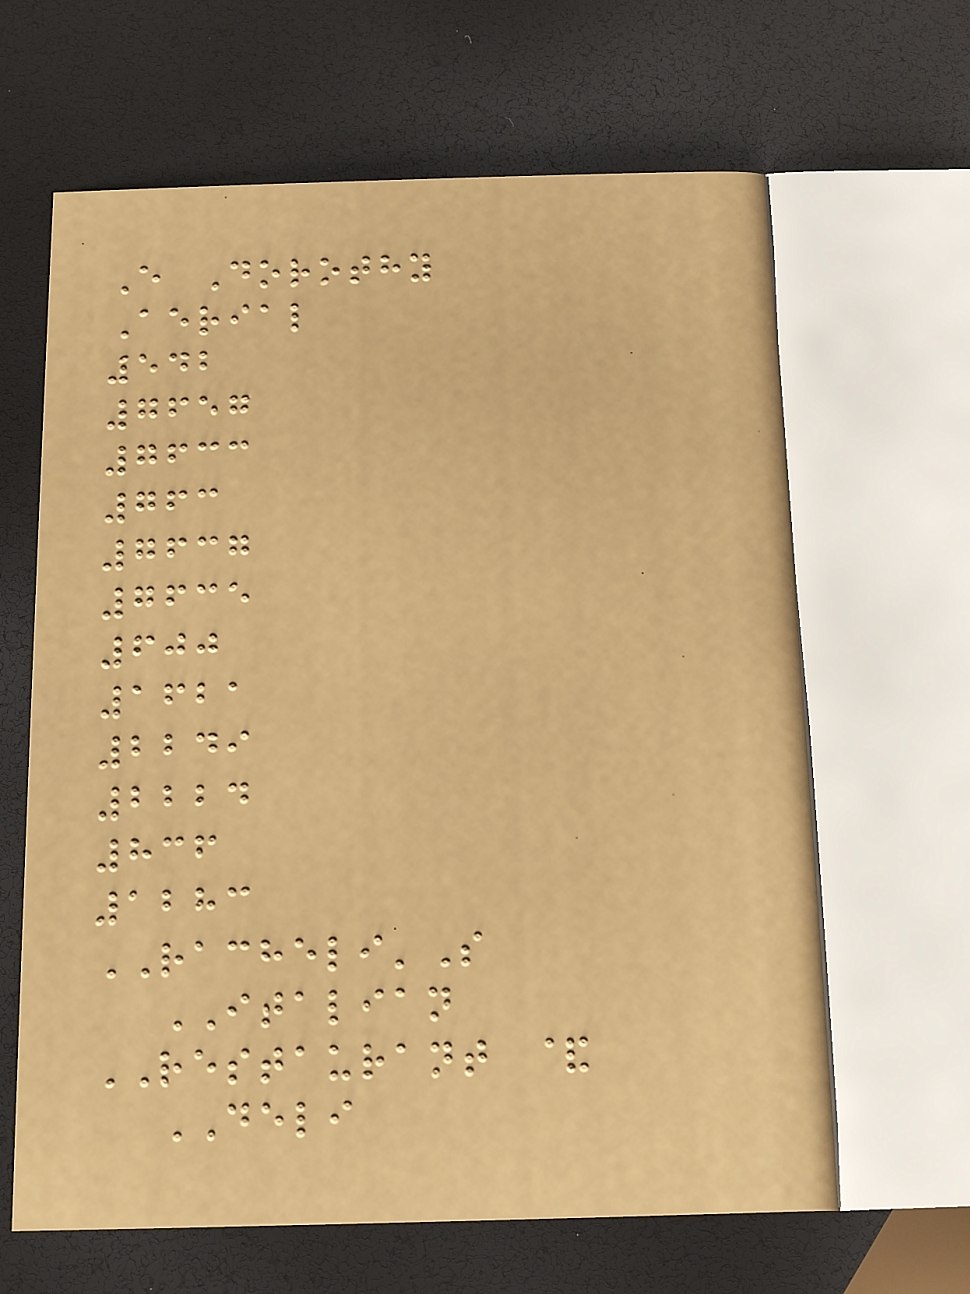E Dorothy
Aerial
542
7657
7633
763
7637
7635
600
1621
2249
2224
836
1283
RACHELI'S
ITALIAN
RESTAURANT &
DELI
